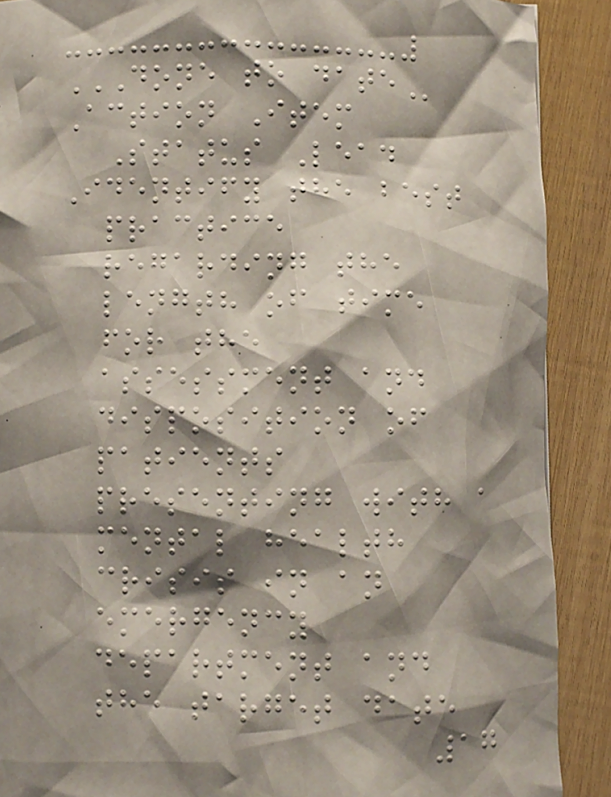DONE TO DATE
Action Item
Status Lead
Identify the best
practice
regarding the
length of time
for the
assessment and
disposition of
patients
presenting with a
mental health
crisis in an
emergency
department and
the target date
17
